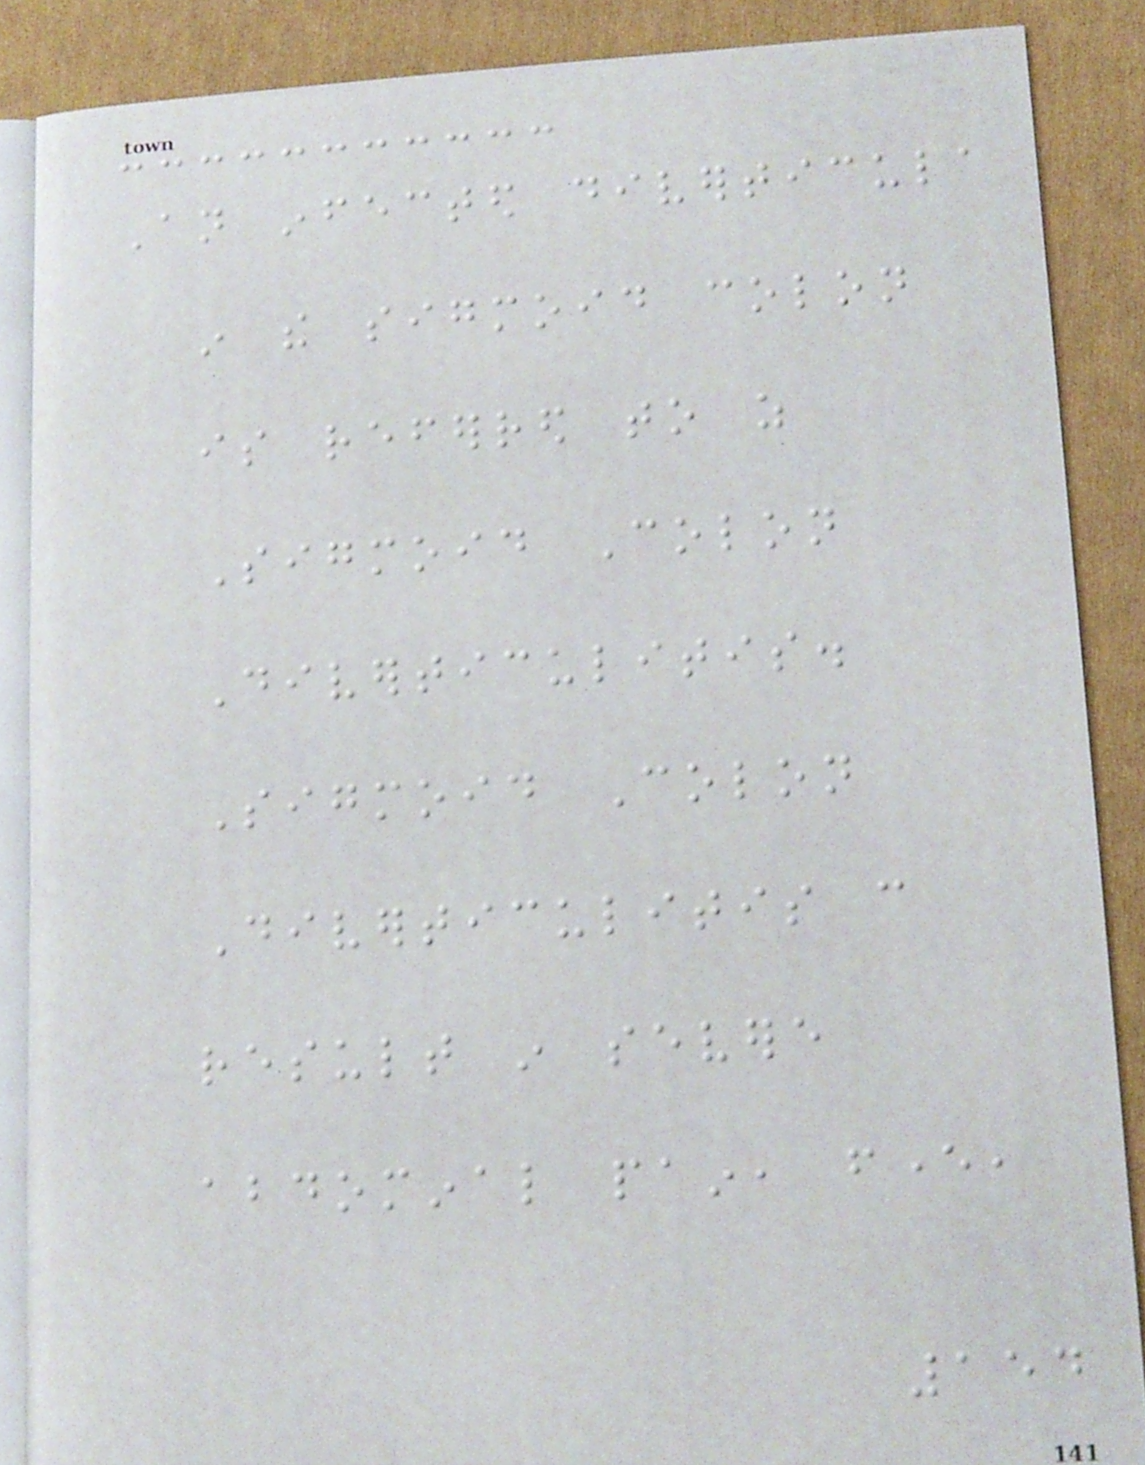An infected diverticula
in the sigmoid colon
is referred to as
Sigmoid Colon
Diverticulitis.
Sigmoid Colon
Diverticulitis can
result in severe
abdominal pain, fever,
154
